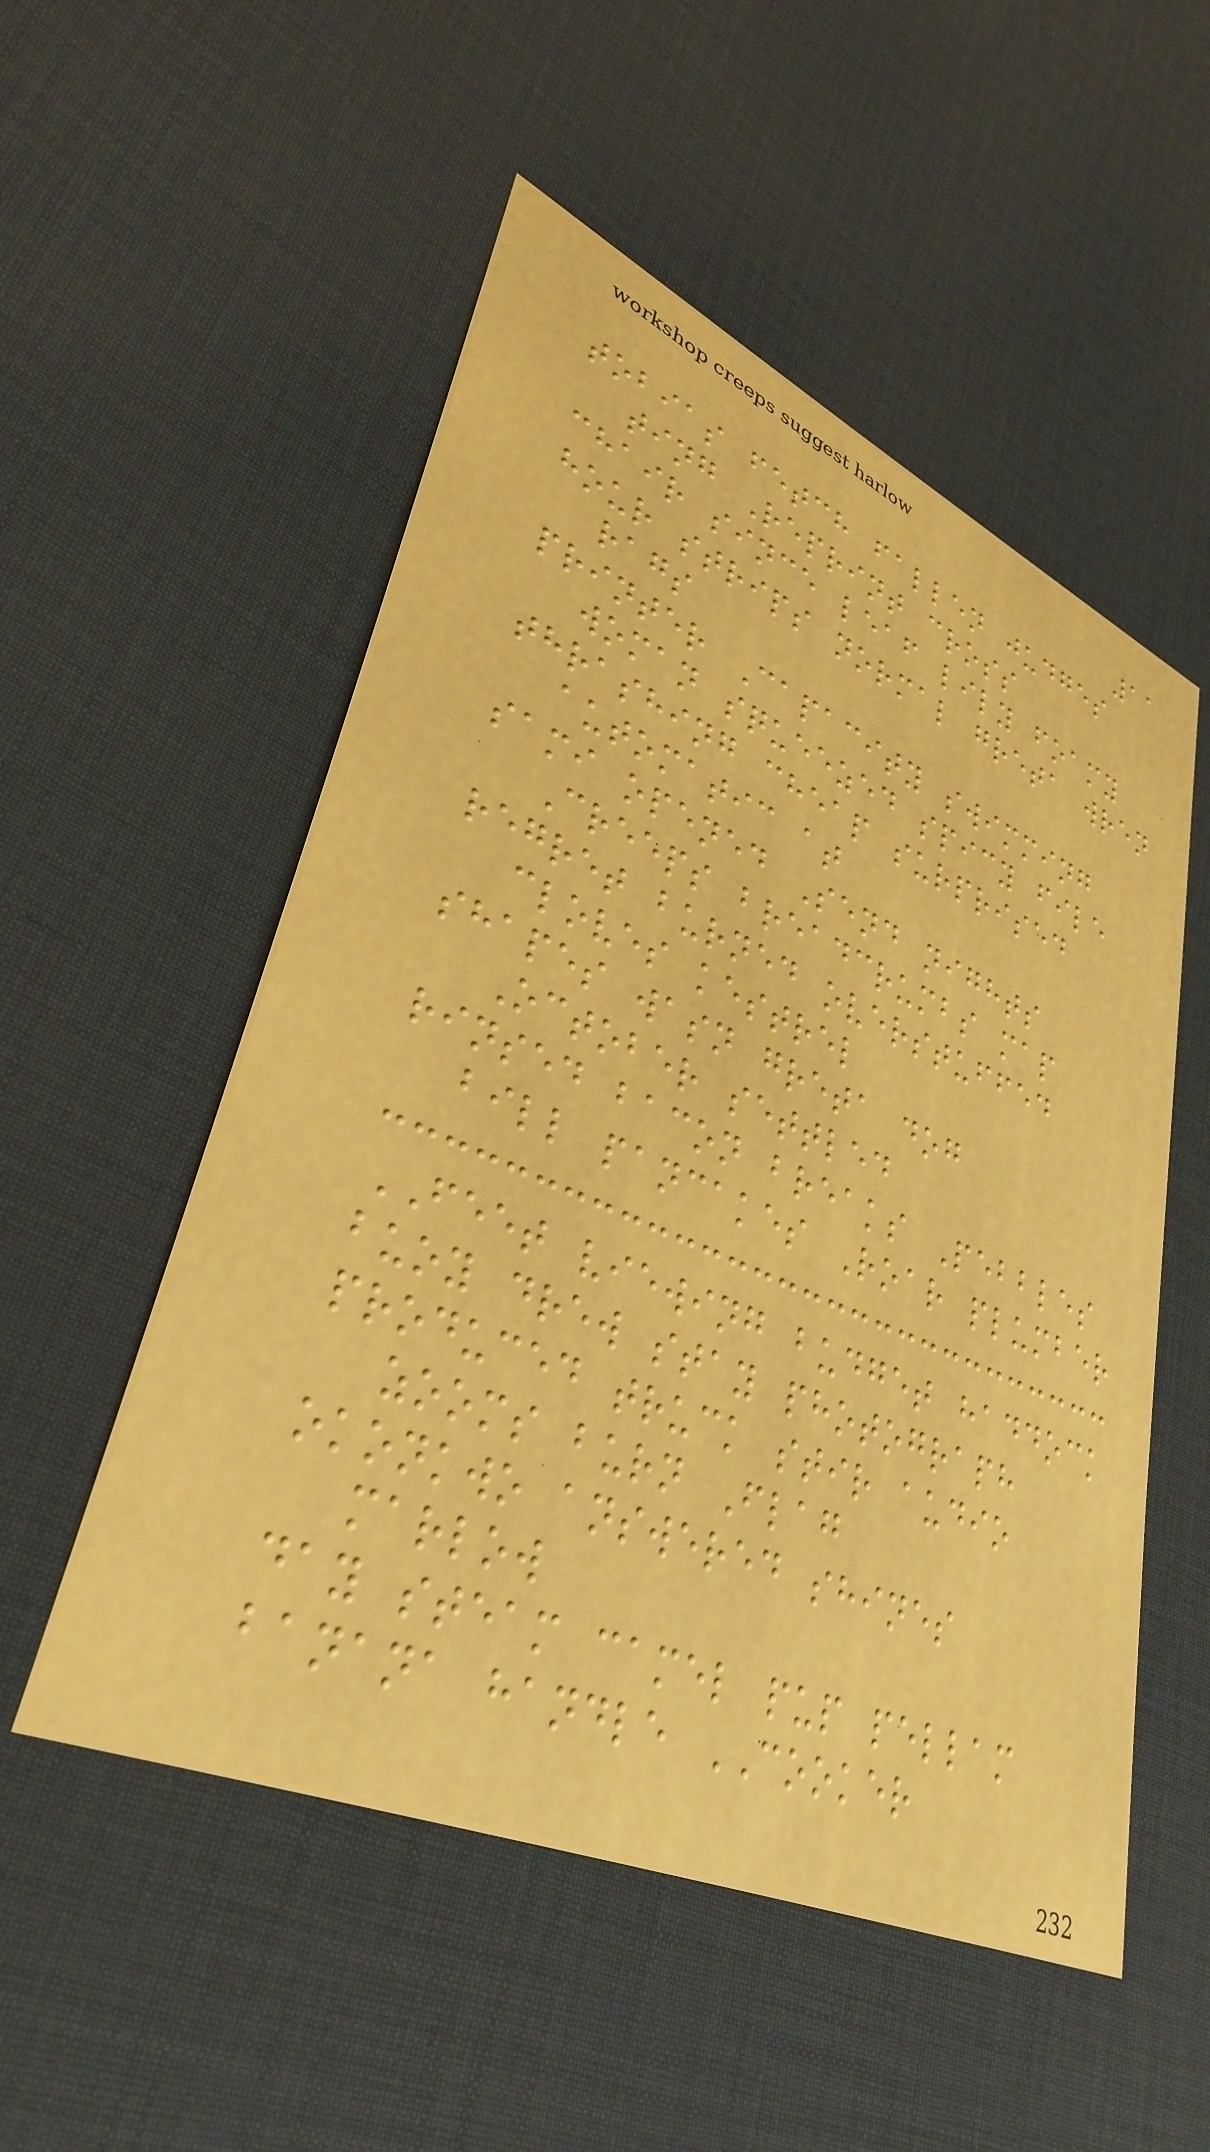11
tobias fetch fallen judges
ting Reprint cross
chair since leaf lily foamy
hour strips normal greta wren
rags
printer Capacity swimming
woman squeezed spicy file
thrashing cheap surprised
automatic at
sami opened Send nights
Creeps breadcrumbs map
regret burned overstuffed
cloves kestrel
shapes wasn greta dog
October settled
rinsed bacon breaks Pebbles
bill pancakes Roar plumber
FEET viewing budget haddock
buoy drew stay photograph
produced truck stir audio
zooms burn Flag
okonkwo answered shines
marlow
day steam camel pup pellam
banana handle COOKER
